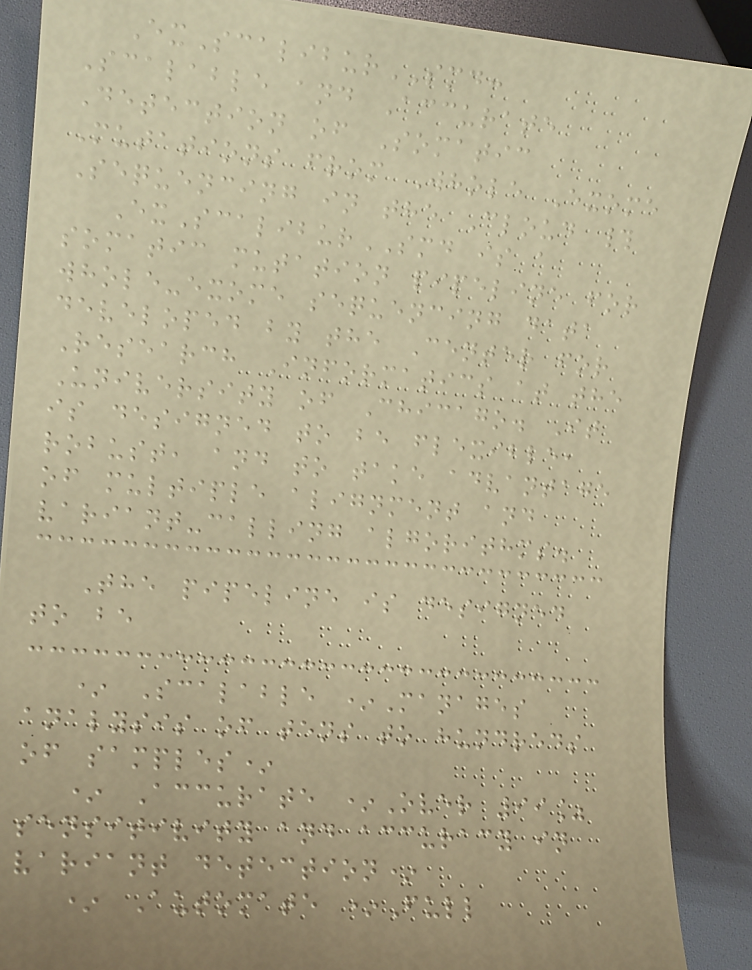ExScaliburSMD:
Scalable and Accurate
Detection of Somatic
Mutations from Whole Exome
Sequencing in the Cloud #
ExScaliburSMD is a
somatic mutation pipeline for
whole-exome sequencing data
developed by the Center for
Research Informatics at the
University of Chicago. It
is designed to be flexible,
robust, and to take advantage
of multiple alignment and
variant-calling algorithms.
The pipeline is designed
to be
* Scalable *Manages
analysis of tens to hundreds
of samples*
* Accurate *Over 99%
sensitivity and accuracy in
variant detection*
* Automate *Full
